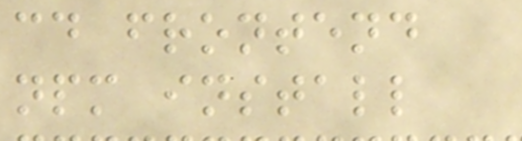cd frontend
npm install
